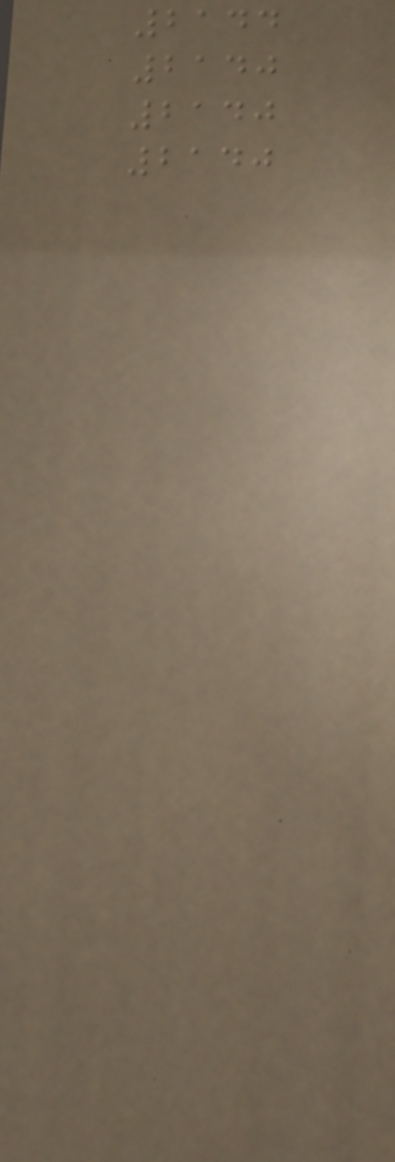2144
2140
2140
2140
